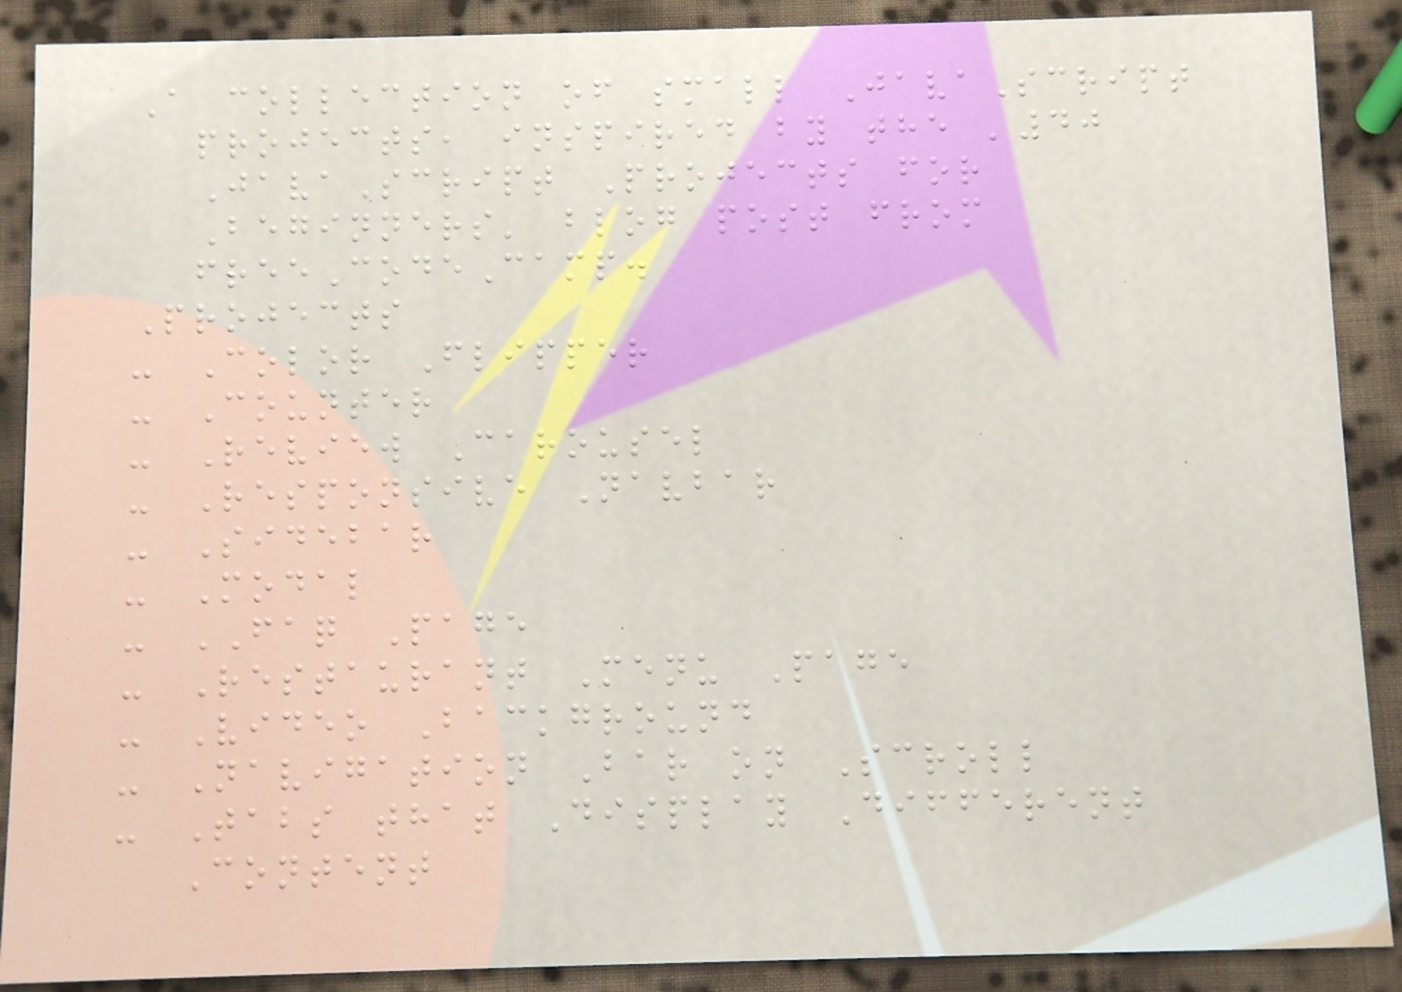A collection of small JavaScript
projects, inspired by the '40
JavaScript Projects for
Beginners' blog post from
freeCodeCamp.
Projects
- Color Flipper
- Counter
- Review Carousel
- Responsive Navbar
- Sidebar
- Modal
- FAQ Page
- Restaurant Menu Page
- Video Background
- Navigation Bar on Scroll
- Tabs that Display Different
Content
